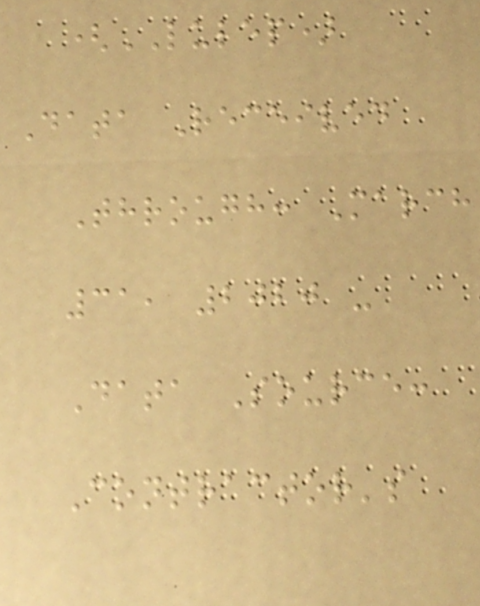(LULEP)
Data Received
Through: March
31, 2020 -
Data Source:
Contractor's
